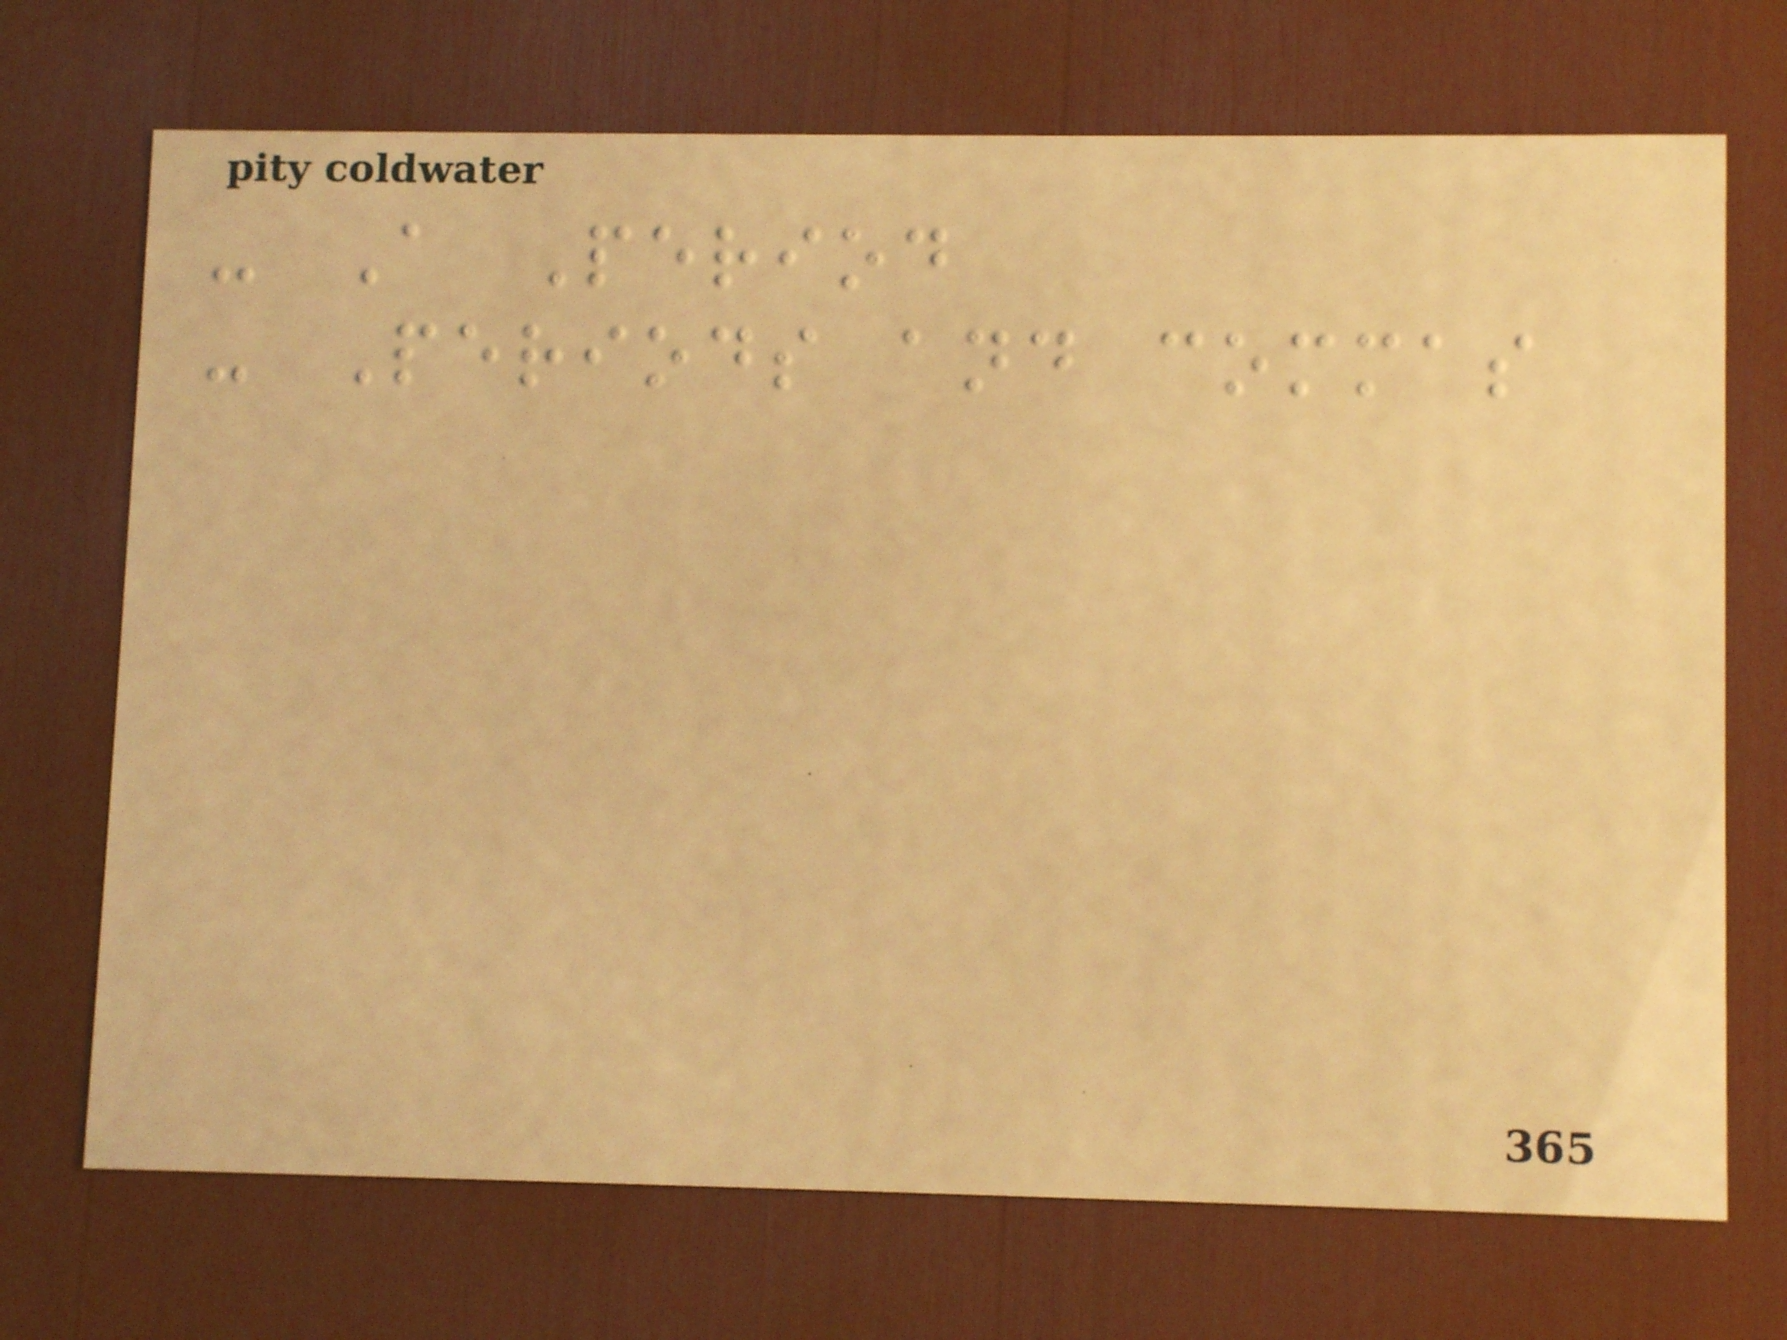- A Period
- Periods and commas
